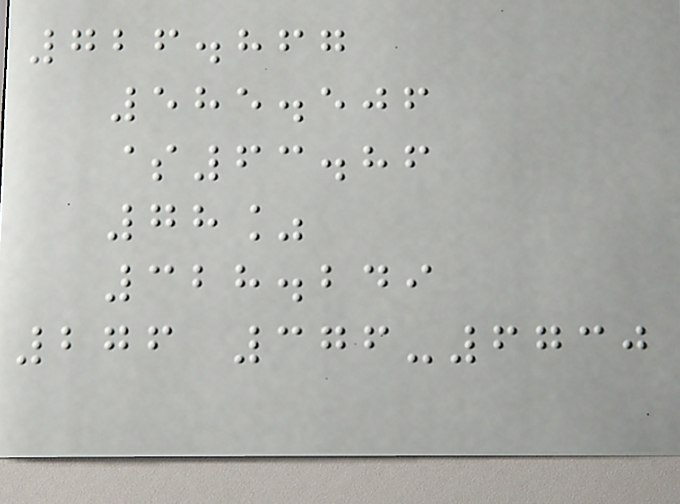726.867
585.506
$63.86
78%
328.249
276 376-6730
